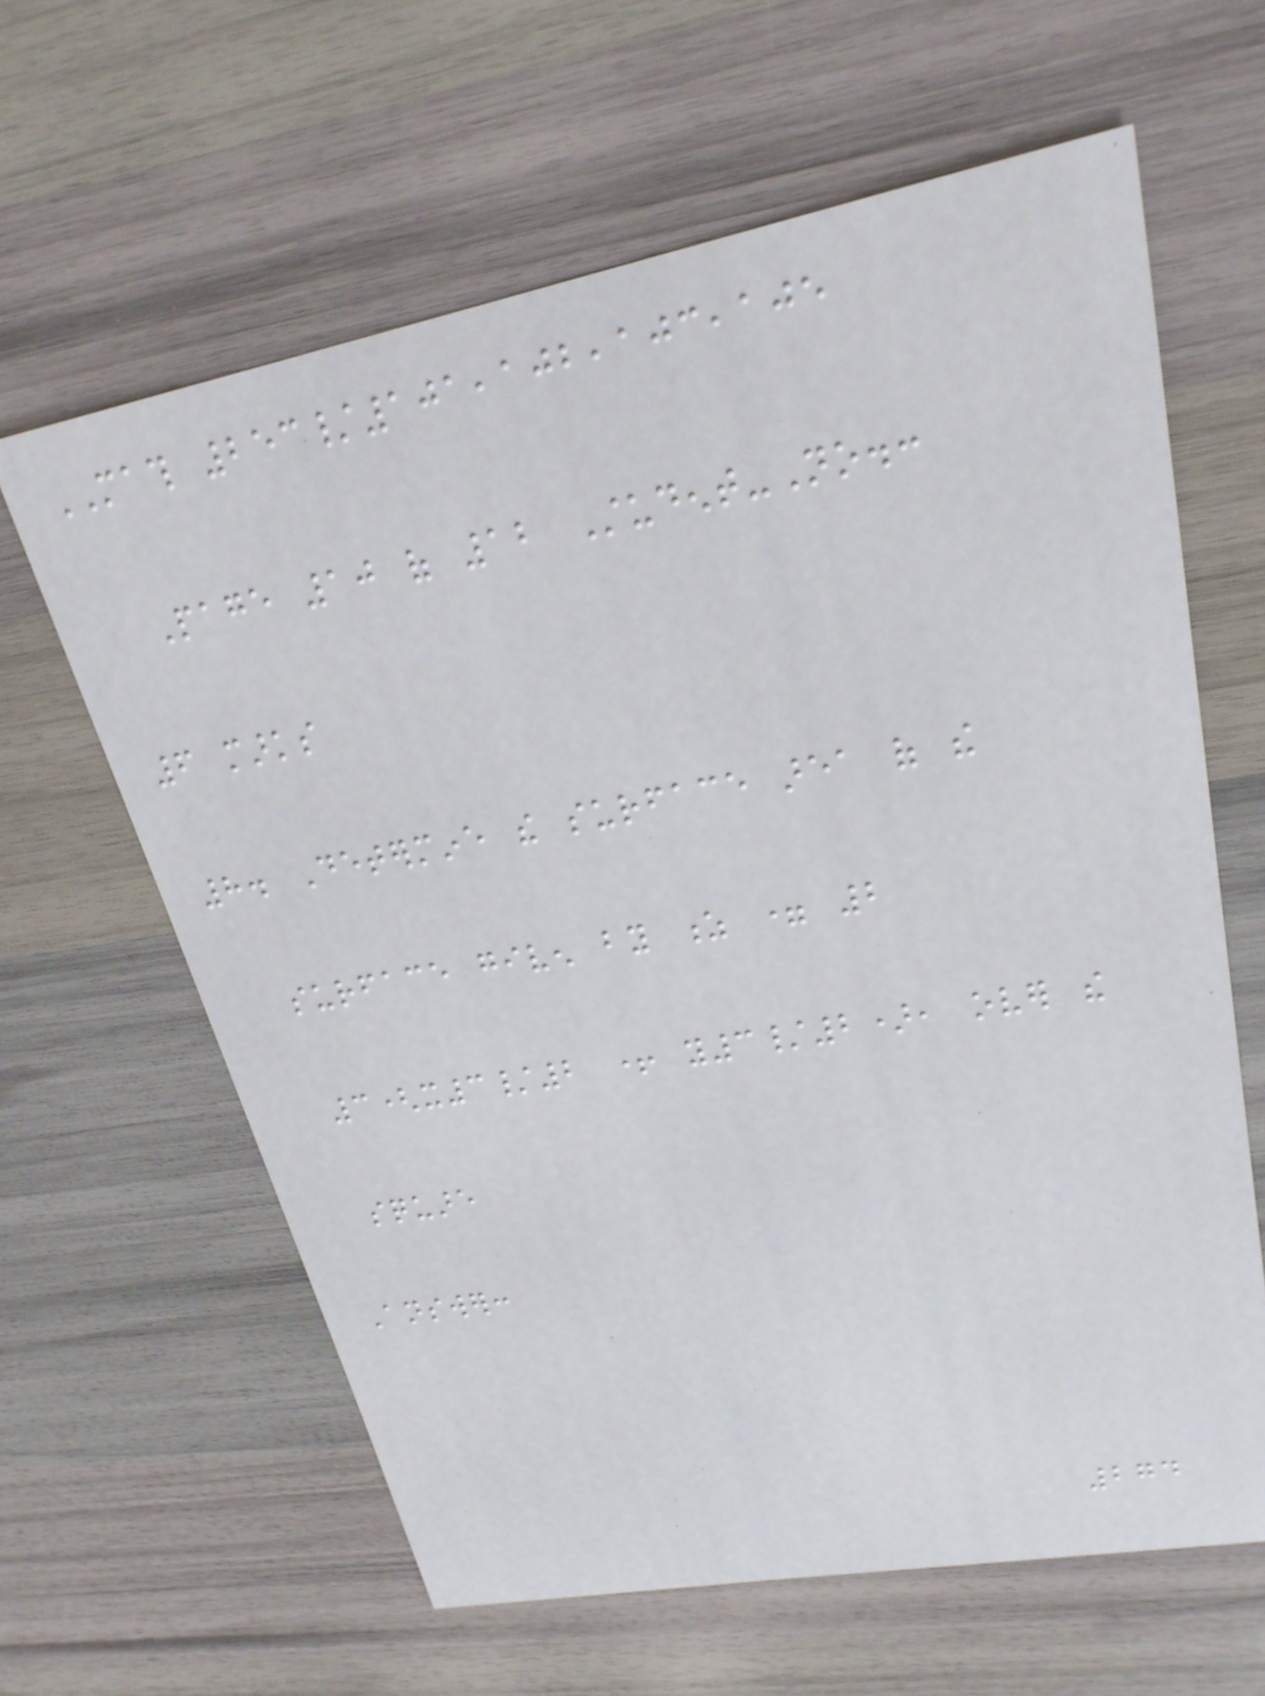MATH 253/101,102,103,105
Page 10 of 12 Student-No.:
6 marks
8. Determine the surface area of the
surface given by z = 2
3(x3/2 + y3/2), over the
square
Answer:
274
